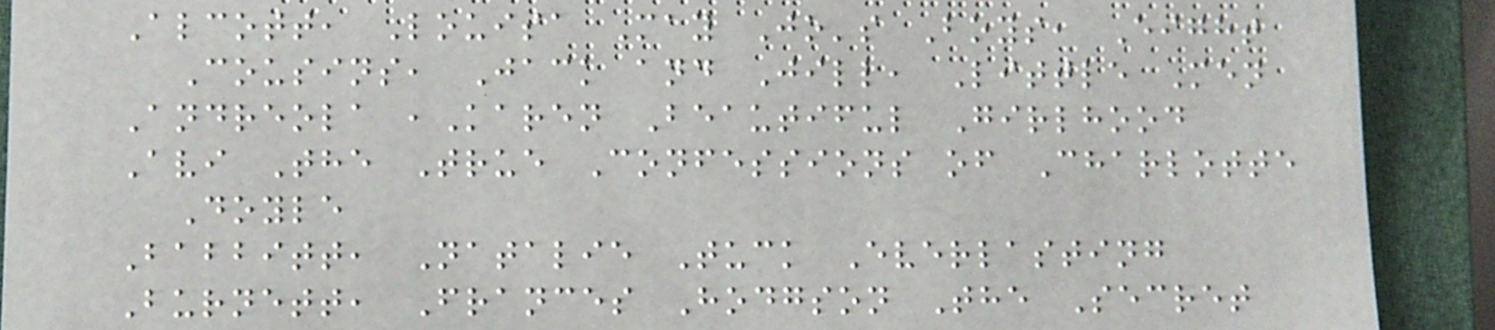Alcott, Louisa May Jo's Boys, Eight
Cousins, Jack and Jill, Little Men
Andreola ,Karen Beautiful Girlhood
Avi The True Confessions of Charlotte
Doyle
Babbitt, Natalie Tuck Everlasting
Burnett, Frances Hodgson The Secret
